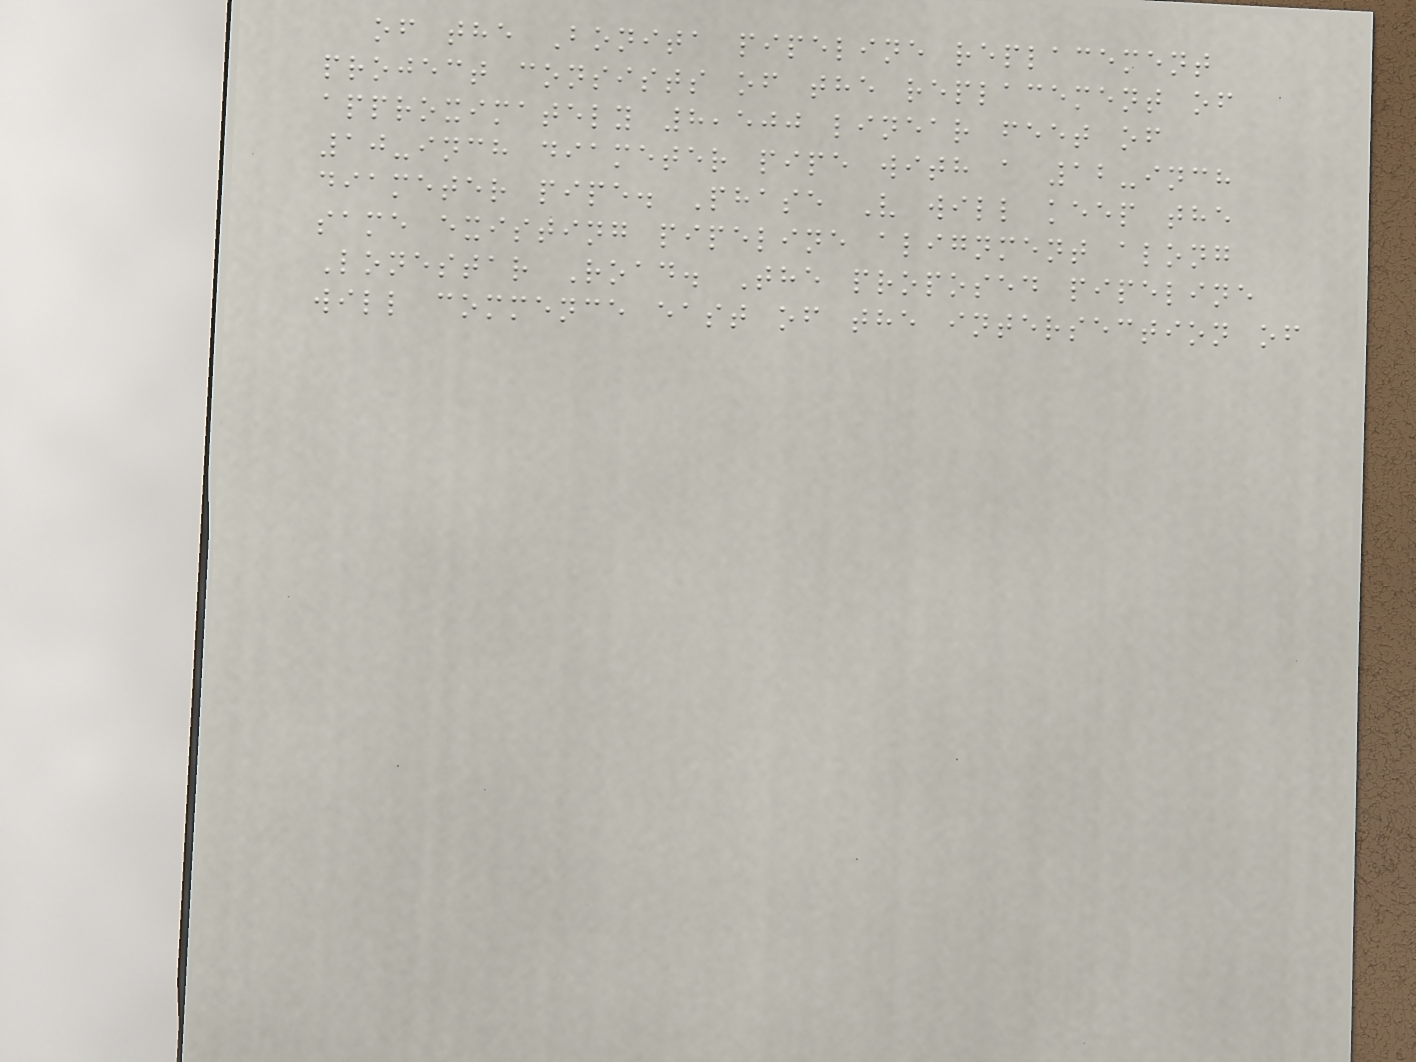of the Bonita pipeline replacement
project consists of the replacement of
approximately 8,500 linear feet of
10-inch diameter pipe with a 12-inch
diameter pipe. Phase V will keep the
same existing pipeline alignment along
Lonestar Road. The proposed pipeline
will commence east of the intersection of
